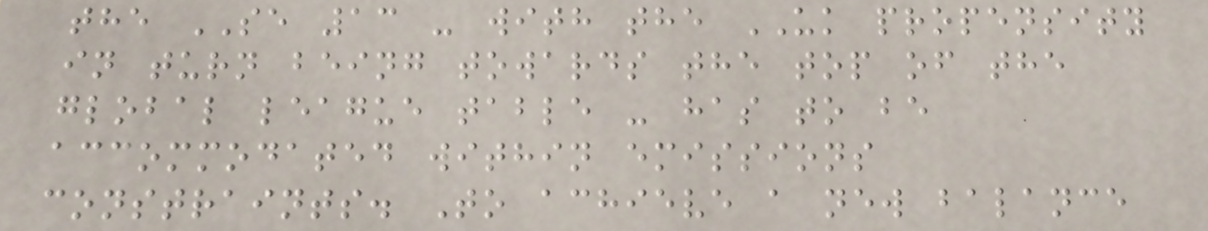the SE 13 - with the UK propensity
in turn being towards the top of the
global league table - has to be
accommodated within emissions
constraints. To achieve a new balance
